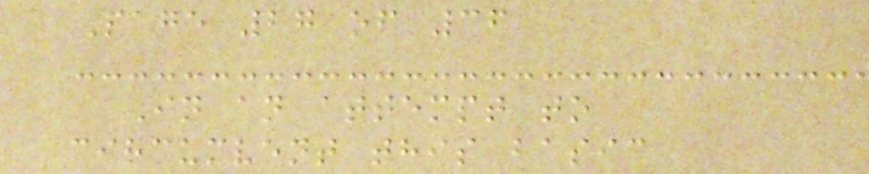Page 27 of 36
In an attempt to
circumvent this basic
